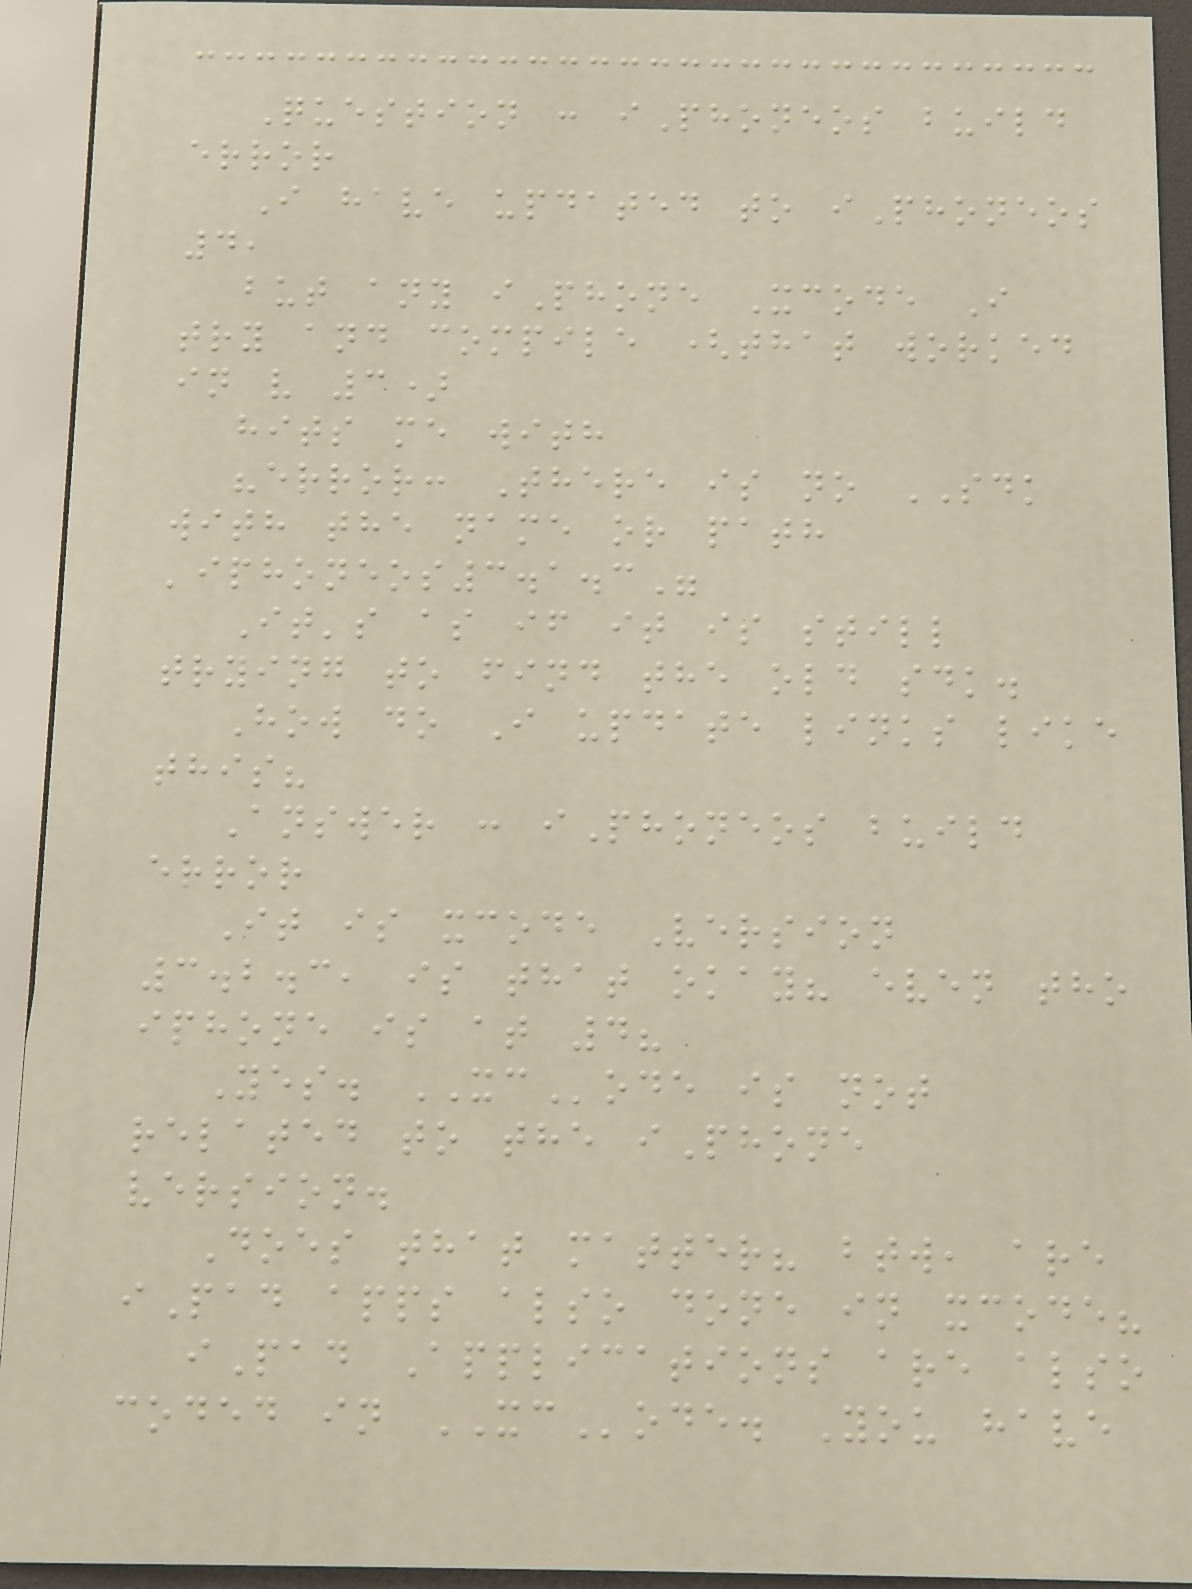Question : iPhoneos build
error
I have updated to iPhoneos
4,
but any iPhone Xcode I
try and compile (that worked
in v 3)
hits me with
"error: There is no SDK
with the name or path
'iphoneos3.1.3"
It's as if it is still
trying to find the old sdk.
How do I update links like
this?
Answer : iPhoneos build
error
It is xcode Version
3.2.3, is that okay? even tho
iphone is at 4?
Yes. XCode is not
related to the iPhone
version.
Does that matter? btw, are
iPad apps also done in xcode?
iPad Applications are also
coded in XCode. You have
